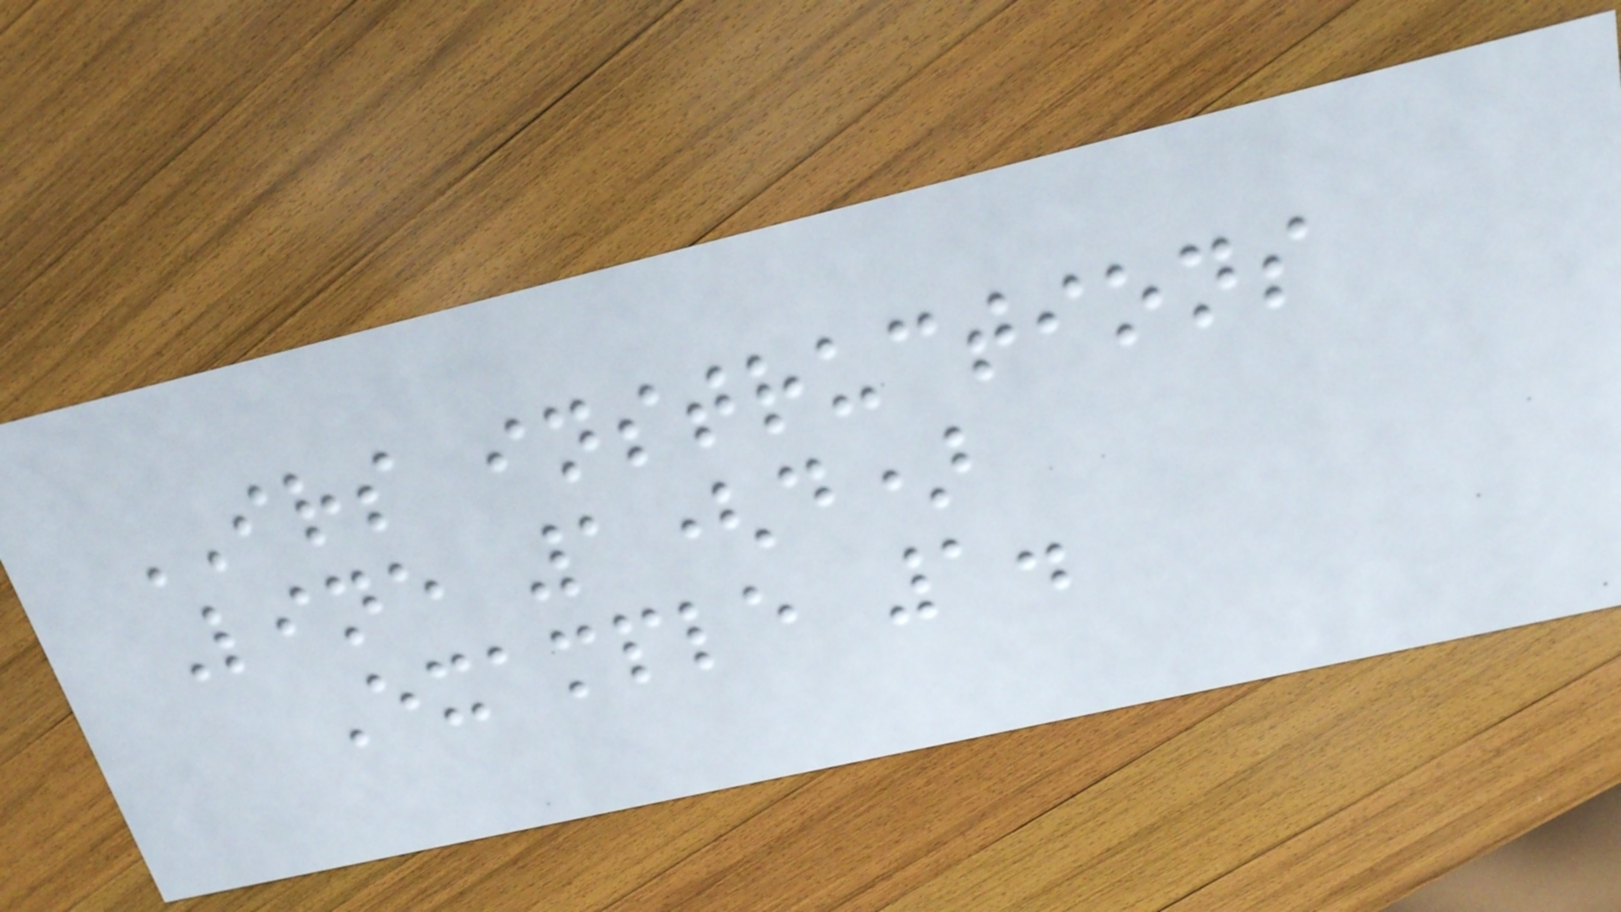IRS instructions
Line 1(d)
Example 1.
